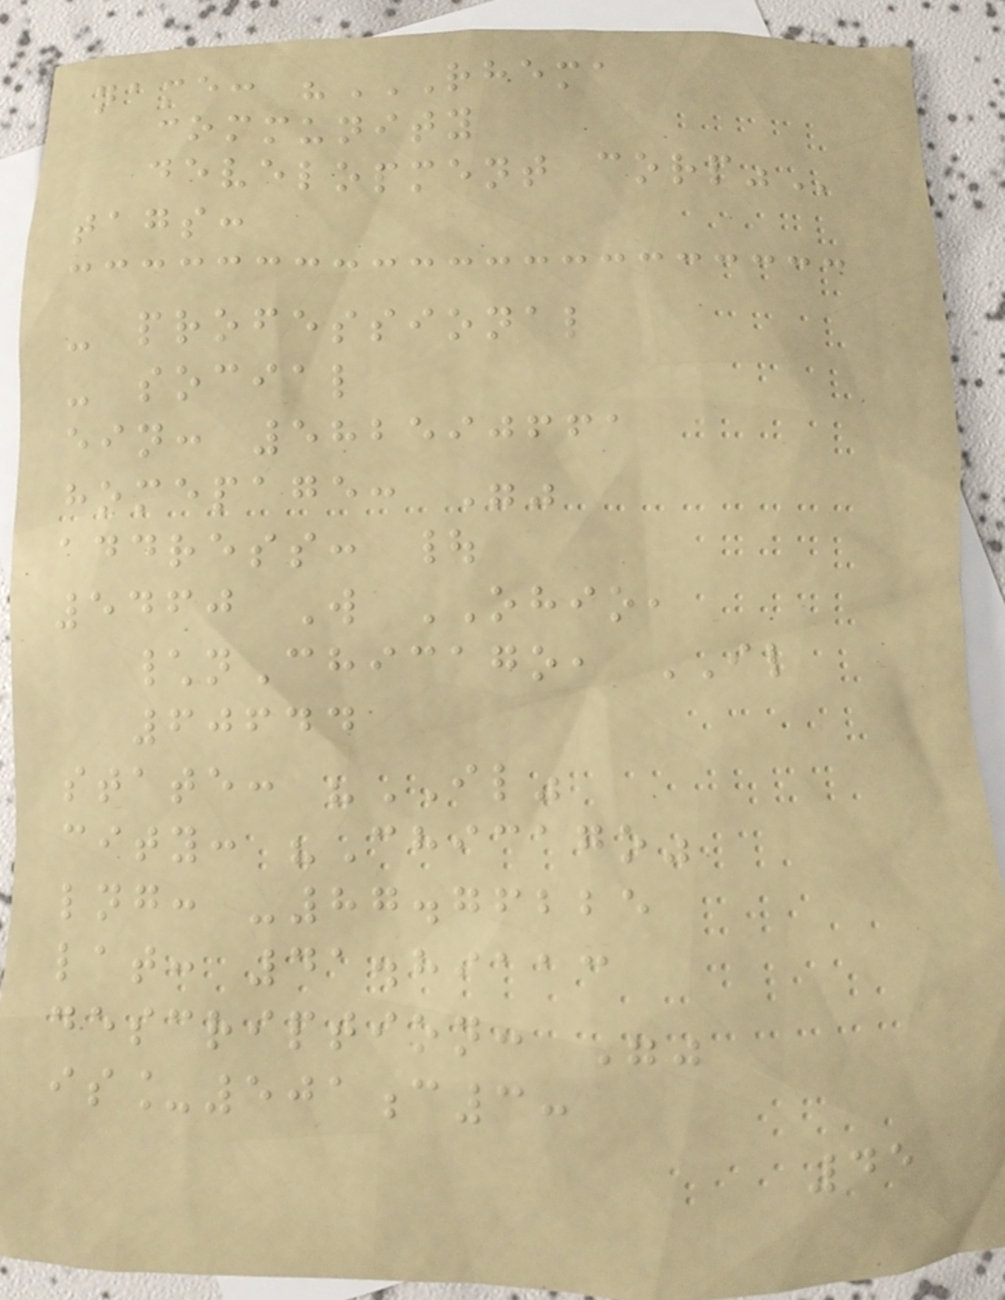name: "RHEMA
COMMUNITY
DEVELOPMENT CORP"
tags:
- professional
- social
ein: 582590661
homepage: ""
address: |
5460 W OHIO,
\nChicago, IL
60644
state: "IL"
city: "Chicago"
lng: -87.76225
lat: 41.89113
description: ""
is_501c3:
45
